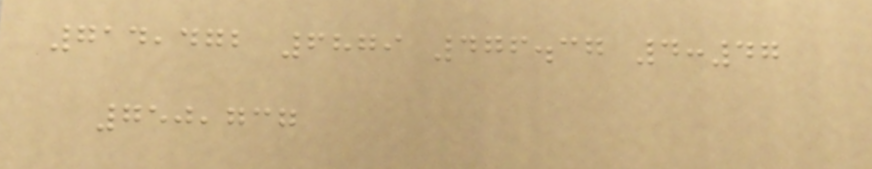714,472 6879 476.37 4:47
750,737
